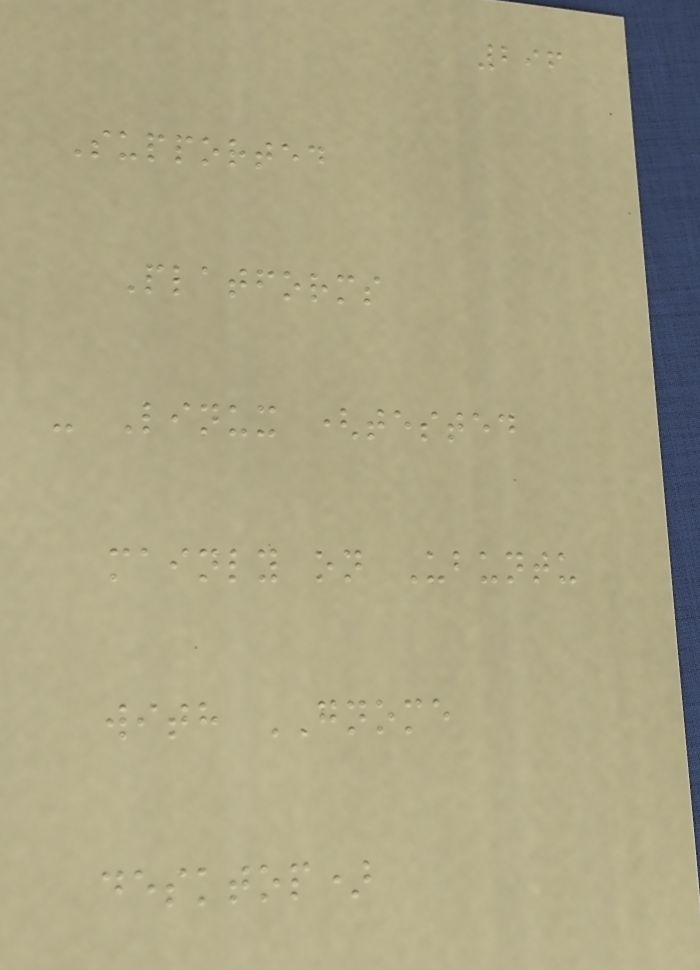296
Supported
Platforms
- Linux (tested
mainly on Ubuntu
with GNOME
desktop)
